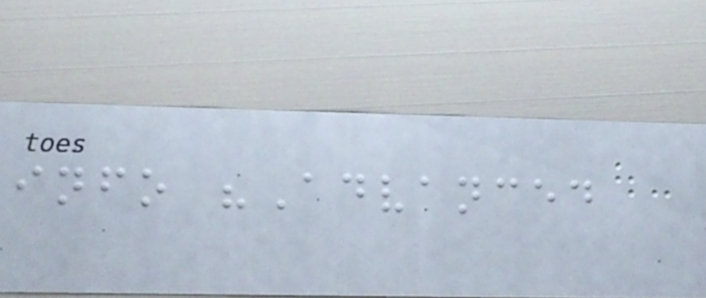info "Advanced
